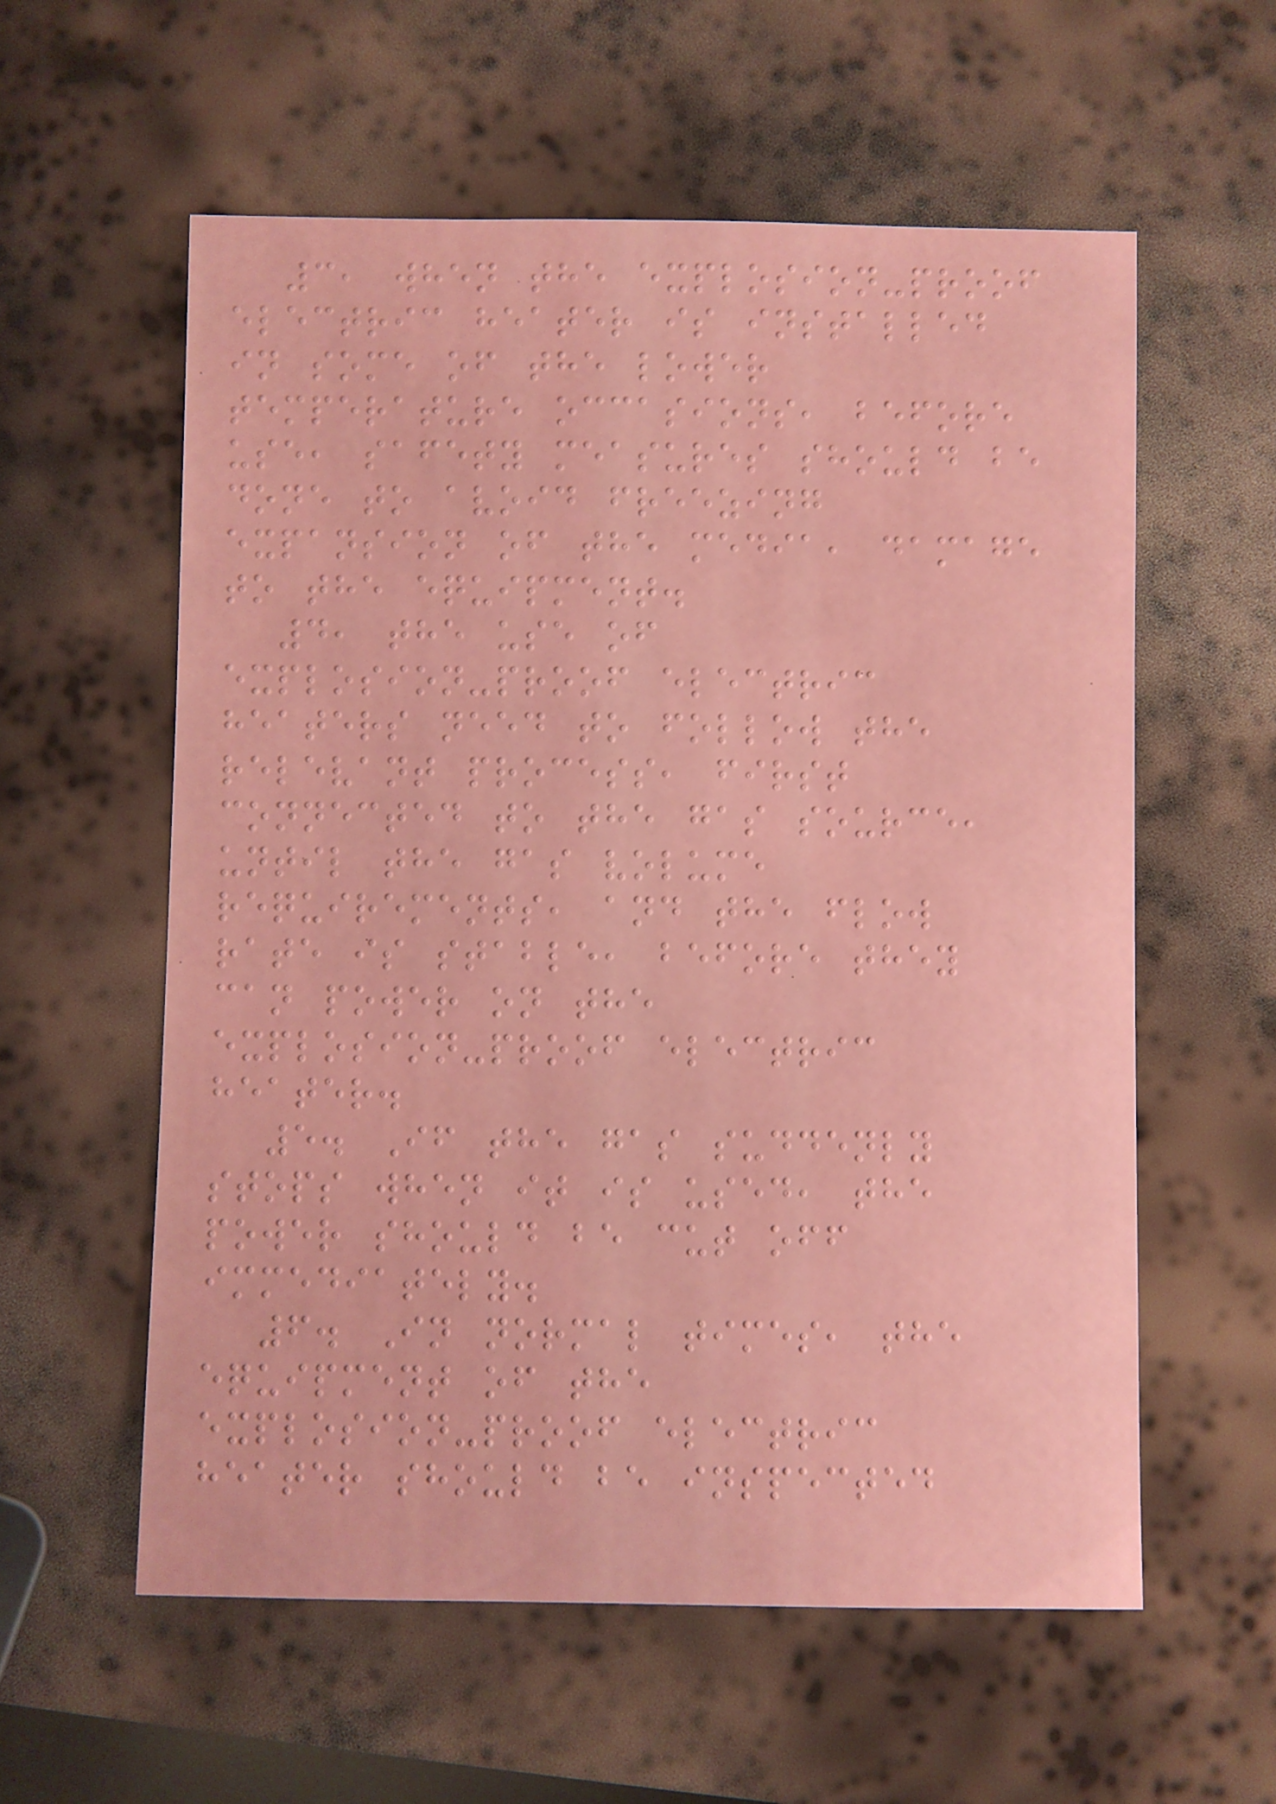3, when the explosion-proof
electric heater is installed
in some of the lower
temperature occasions, before
use, safety measures should be
done to avoid freezing
expansion of the media, damage
to the equipment.
4, the use of
explosion-proof electric
heaters need to follow the
relevant process, first
connected to the gas source,
until the gas volume
requirements, and the flow
rate is stable, before they
can power on the
explosion-proof electric
heater.
5. If the gas suddenly
stops when it is used, the
power should be cut off
immediately.
6. In normal times, the
equipment of the
explosion-proof electric
heater should be inspected
